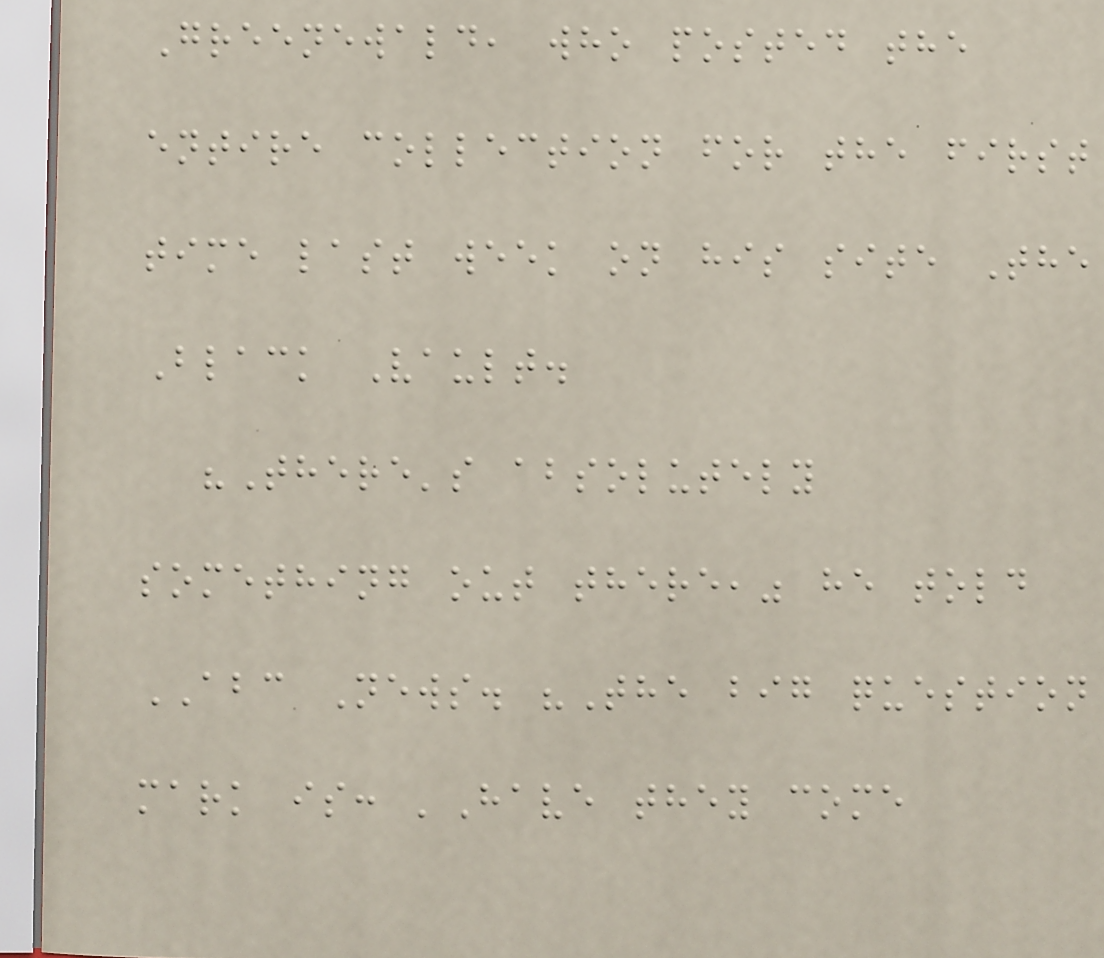Greenewald, who posted the
entire collection for the first
time last week on his site The
Black Vault.
"There's absolutely
something out there," he told
ABC News. "The big question
mark is: 'Have they come
